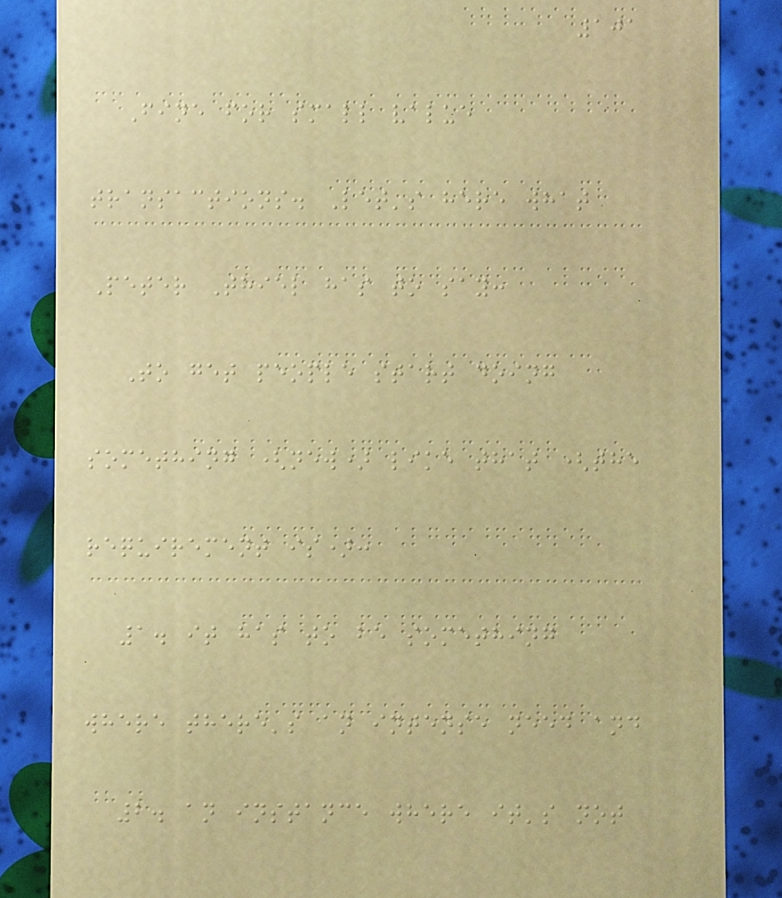101
Fine for small value
transactions. Let's here what
Peter Thiel has to say:
To get people start doing
something (new) like that (the
requirement is):
1. it has to be something
where there's an intense need and
2. an instance where it's not
